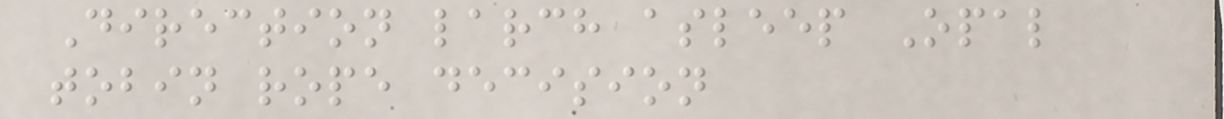Direction larch asleep Opal
tobin rope decision
